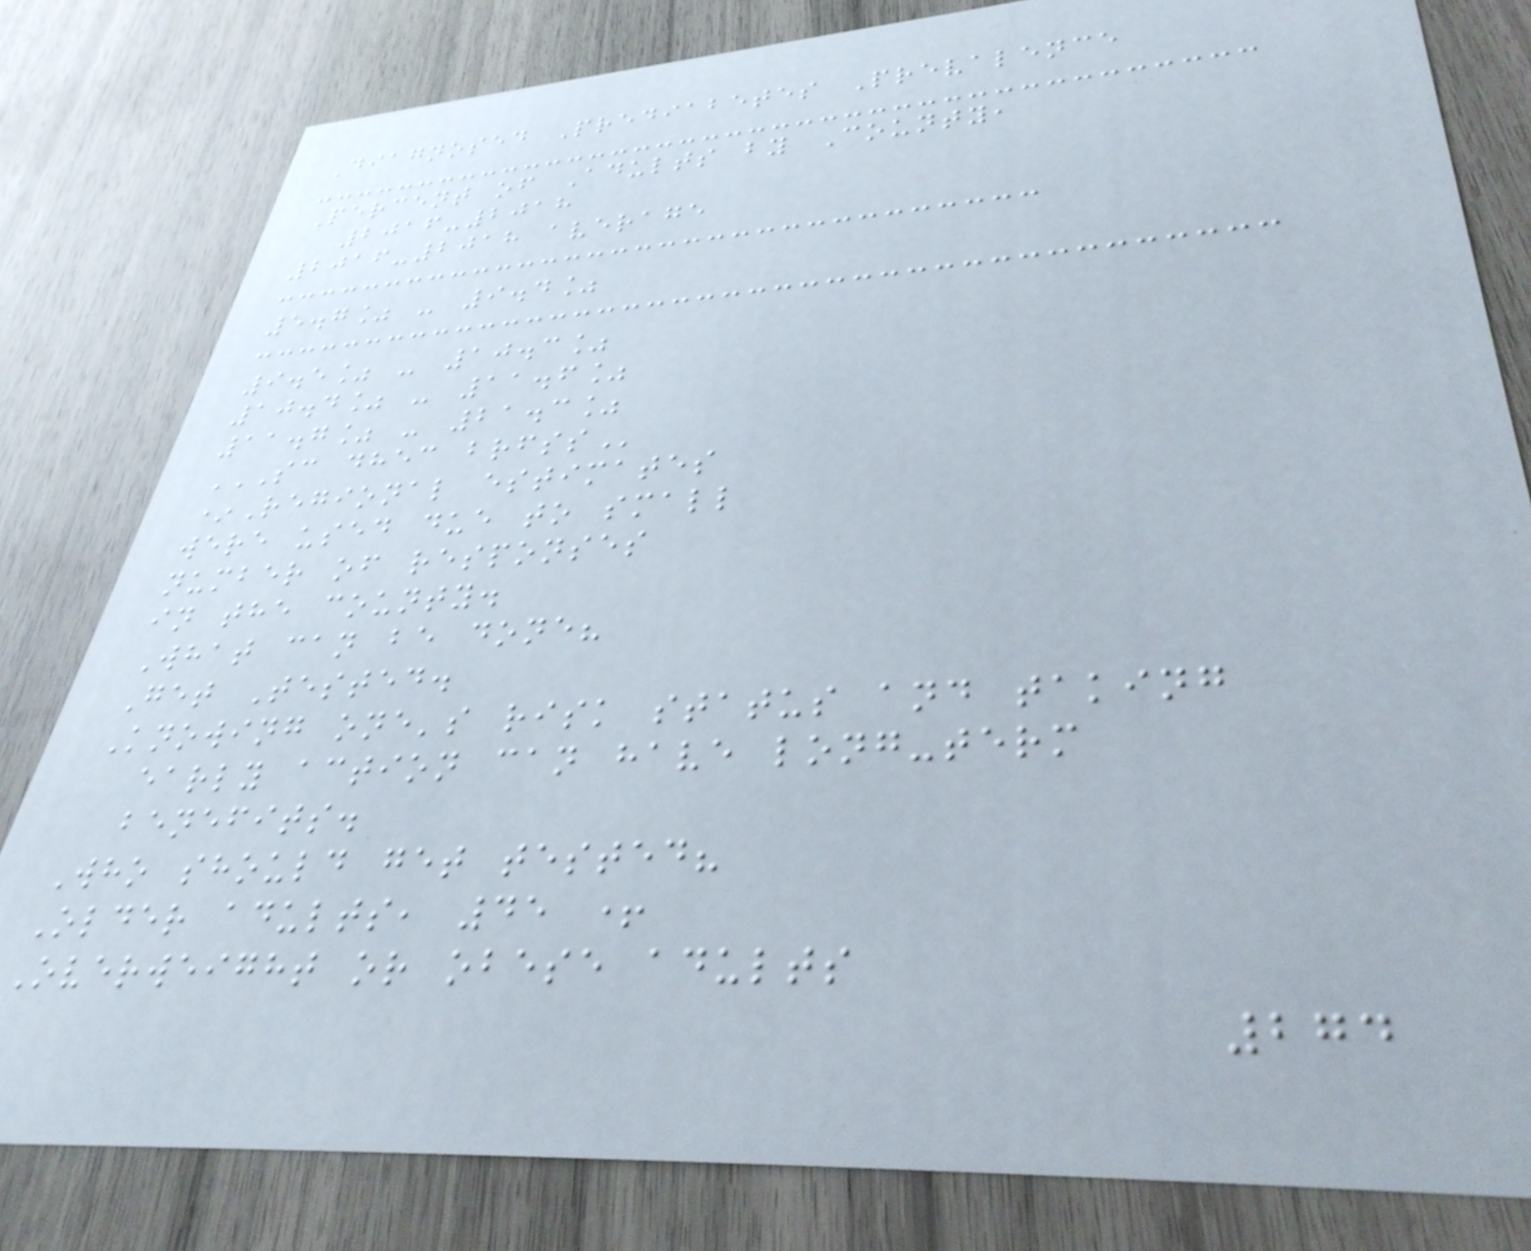Diagnosed Prediabetes Prevalence
Percent of Adults by County,
2016-2018
2016-2018 average
5.7% - 9.4%
9.5% - 10.3%
10.4% - 11.6%
11.7% - 21.3%
SC DHEC BRFSS
*Regional estimates
were used due to small
number of responses
in the county.
What can be done?
Get Tested.
Knowing one's risk status and taking
early action can have long-term
benefits.
Who should get tested?
Older adults, 45 +
Overweight or obese adults
274
